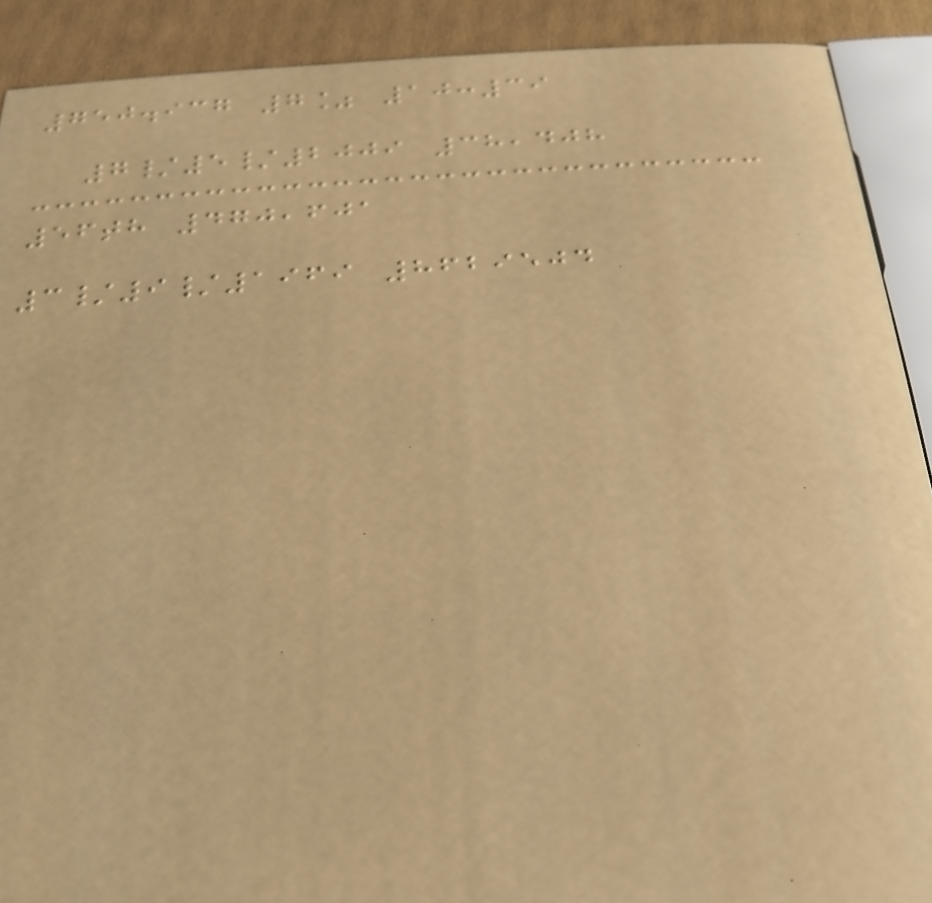750.937 7% 10:39
7/5/2009 38,408
56th 470,601
3/9/1969 8629504
